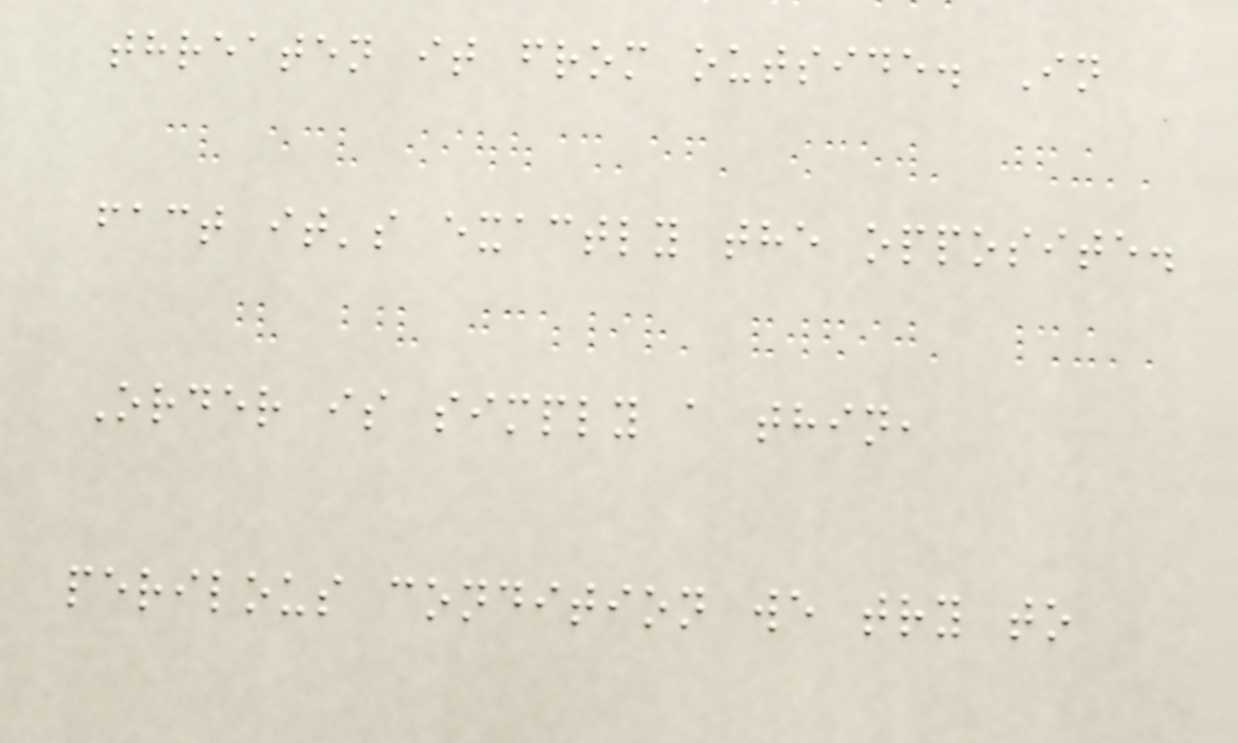threaten it from outside. In
fact it's exactly the opposite.
Order is simply a thin,
perilous condition we try to
